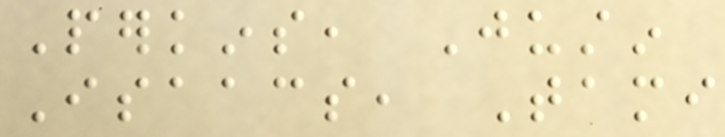Perkins, Justin
Isaacs, Tami
